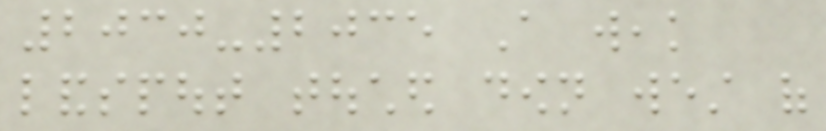2030-2035 A weak
landspout touched down west of
